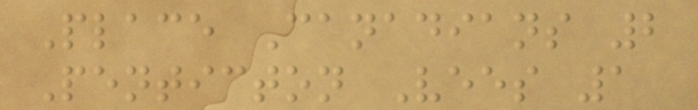Place Canadians 2
Penticton Vees 1
